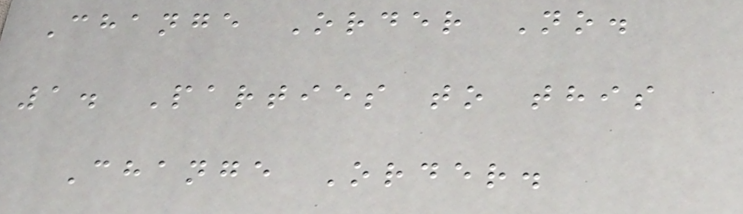Change Order No.
1. Parties to this
Change Order.
